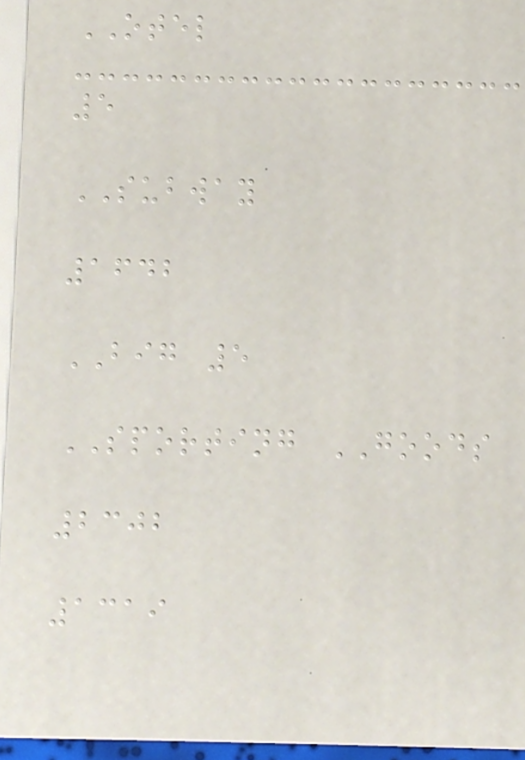OTEL
5
SUBWAY
1642
BIG 5
SPORTING GOODS
2302
1319
